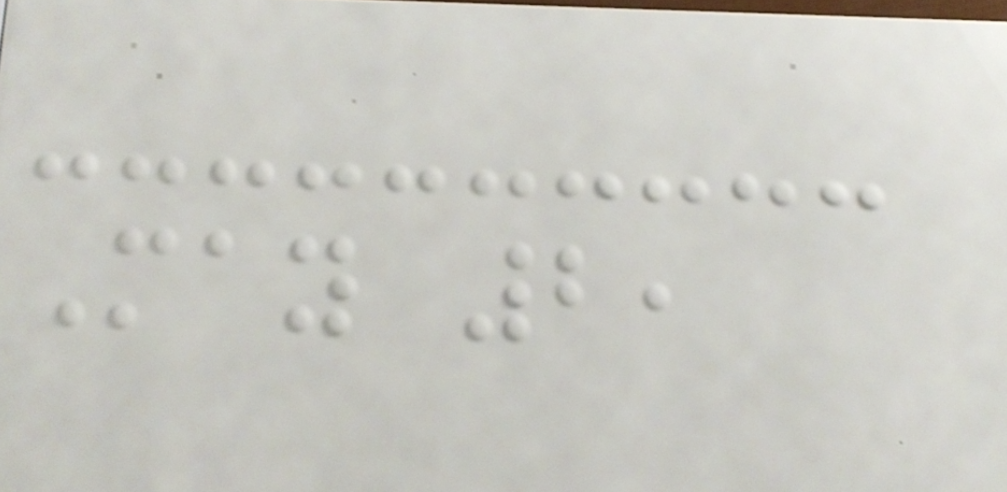May 2,
